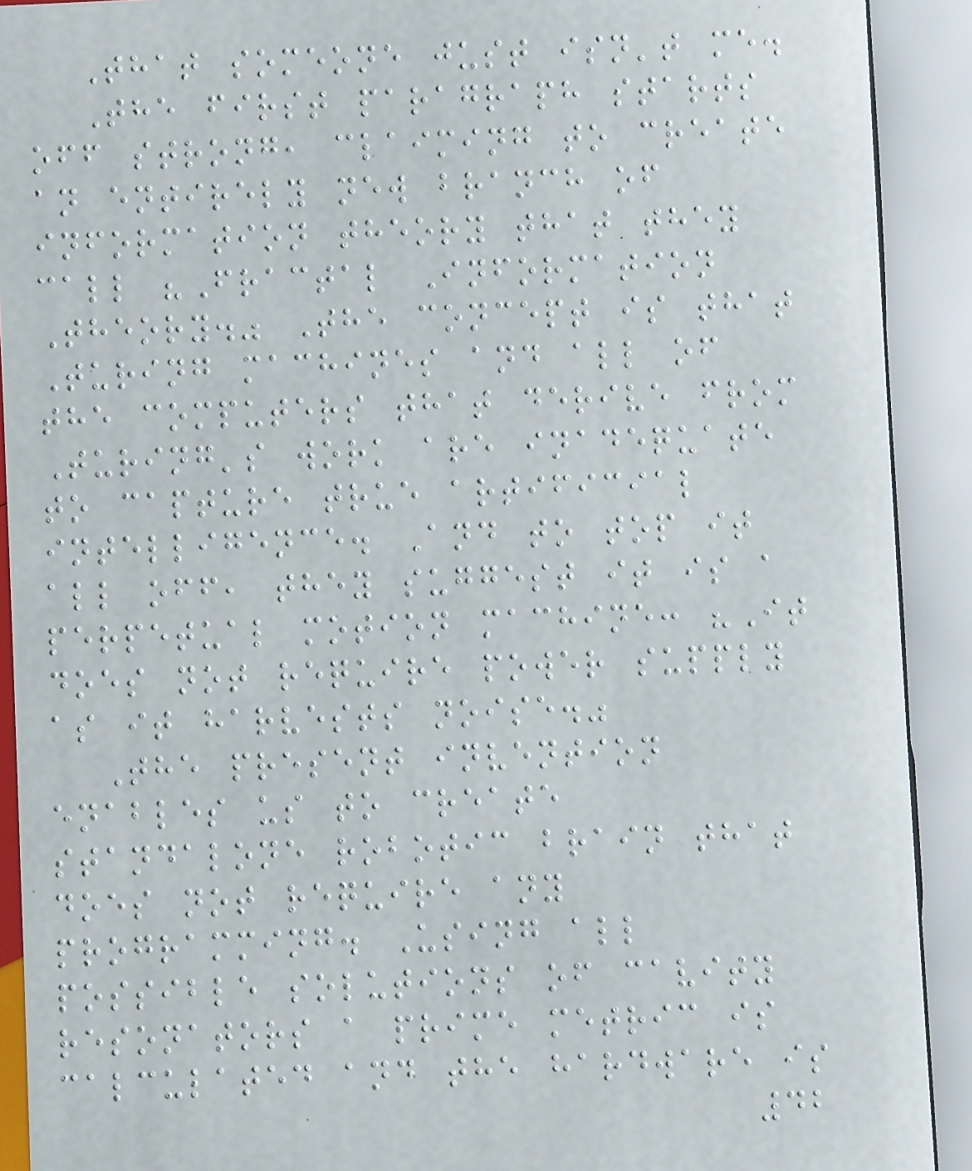That someone just isn't me.
The first paragraph starts
off strong, claiming to create
an entirely new branch of
information theory that they
call "Fractal Information
Theory." The concept is that
Turing machines and all of
the computers that derive from
Turing's work are inadequate
to capture true artificial
intelligence. And to top it
all off, they suggest it is a
perpetual motion machine: "It
does not require power supply
as it harvests noise."
The present invention
enables us to create
standalone robotic brain that
does not require any
programming. Using all
possible solutions of cavity
resonators a prime metric is
calculated and the hardware is
42
